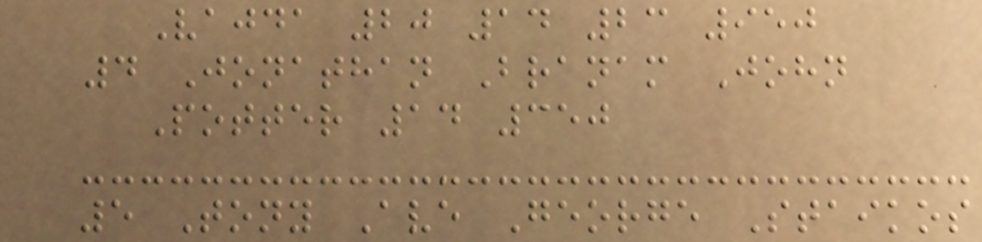Vajda 20 14 23 950
4 Jonathan Branam John
Potter 14 350
5 Tony Ave George Staikos
